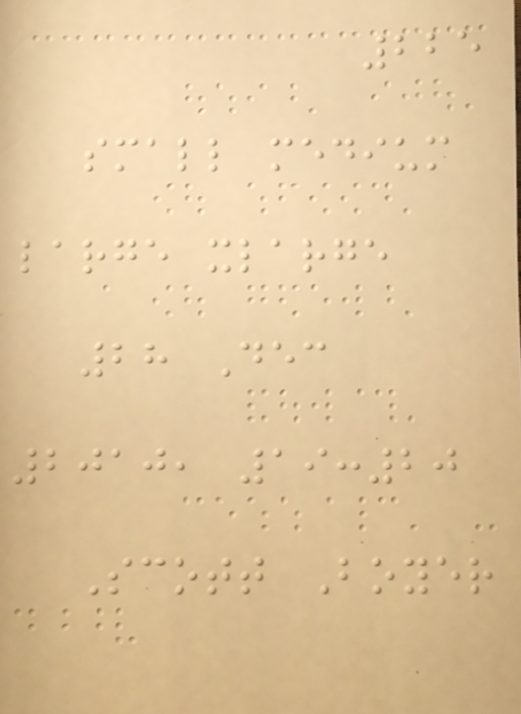225
small medium
large xlarge
28 Dec
2010, 19:20
Scott Boyer
